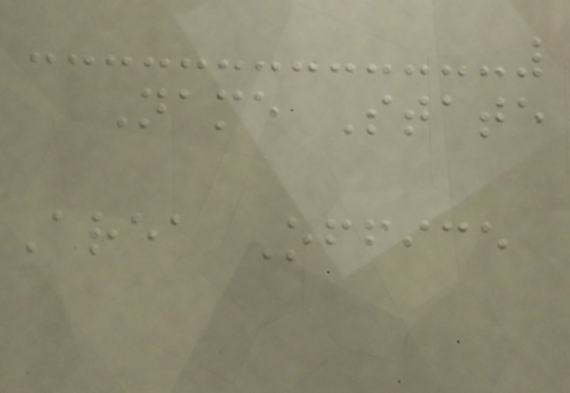Name State
Area Office
